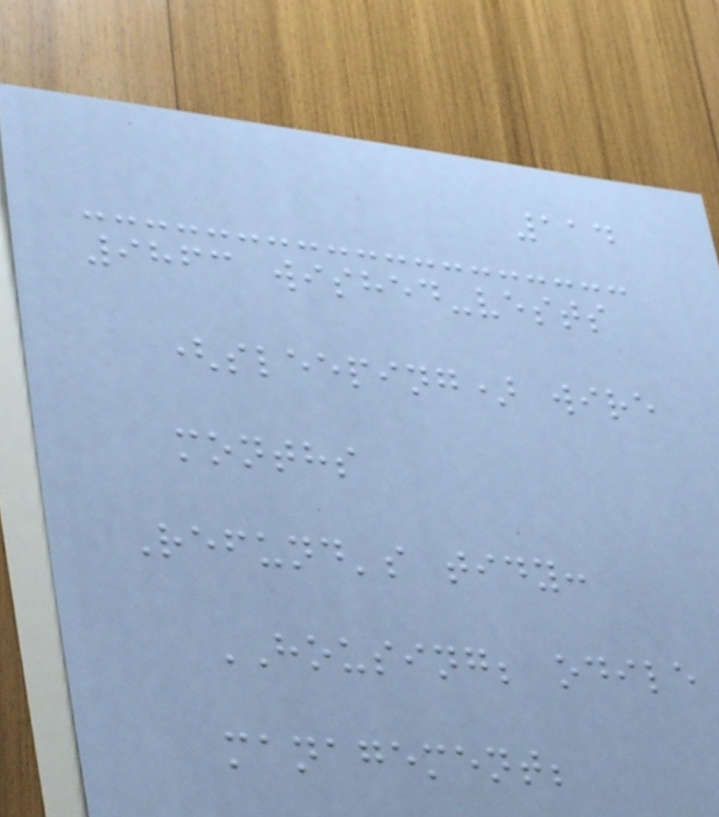114
9863 wished-vests
(sleeping) wire
months
Refund's tidy:
HOUSING; odile
management;
